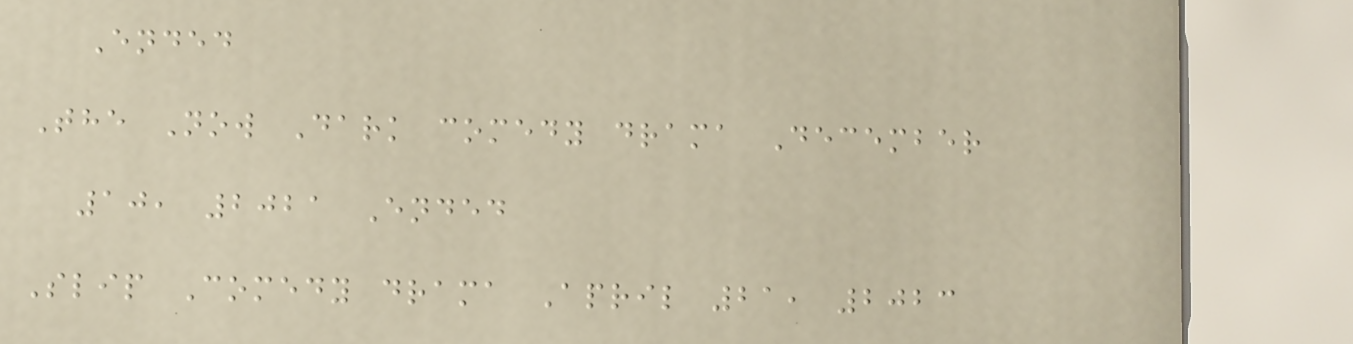Ended
The Now Dark comedy drama December
10, 2021 Ended
Slip Comedy drama April 21, 2023
